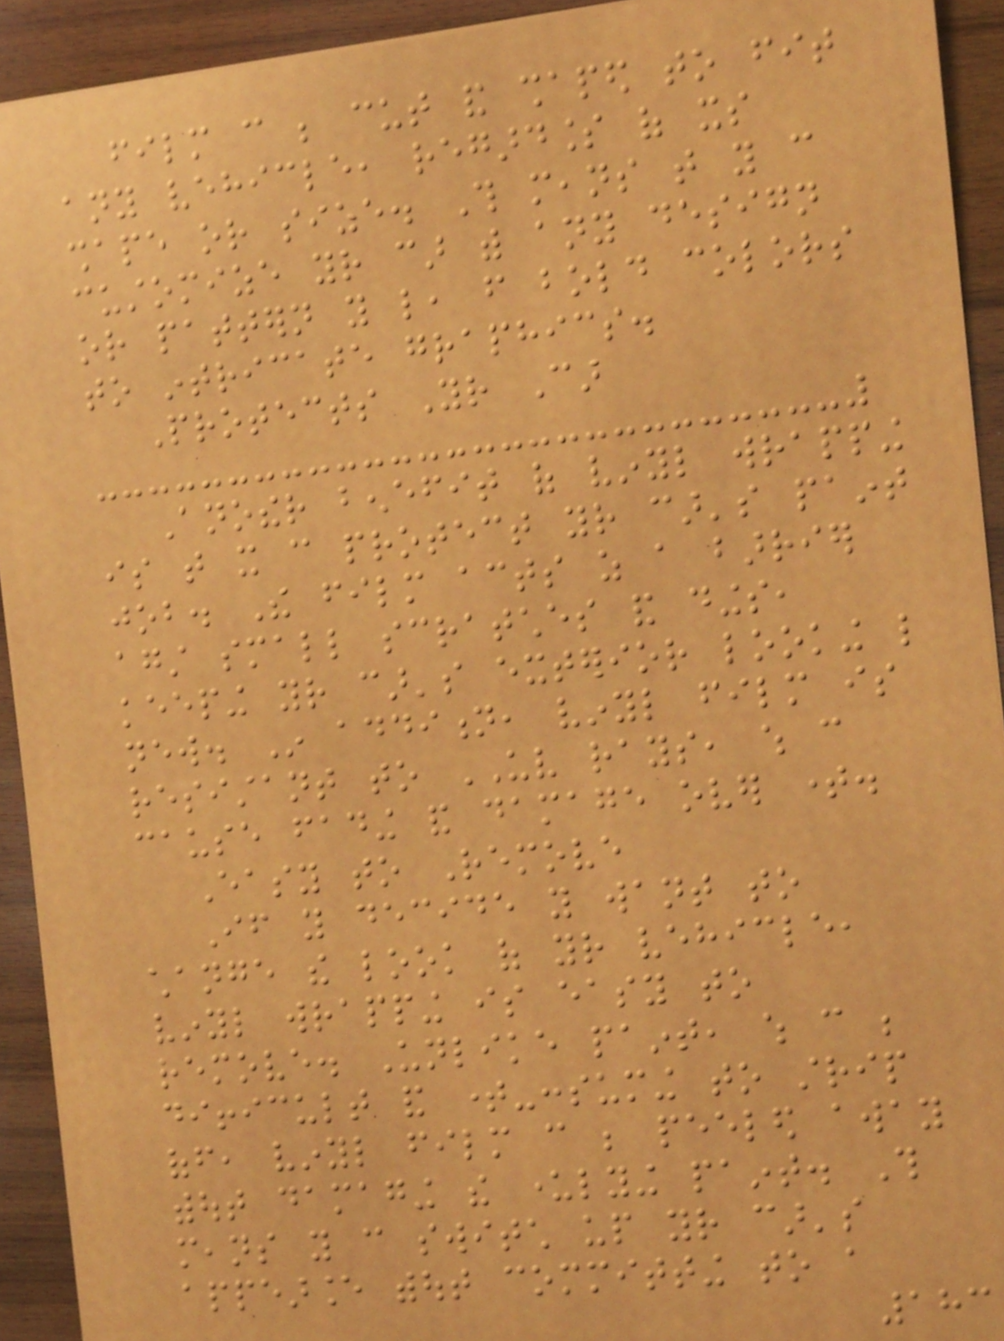film can be cut and shaped to fit
any vehicle, regardless of its
shape or size. This means that you can
customize your car with any design
or pattern you like, from bold colors
to intricate graphics.
Protects Your Car
Another benefit of vinyl wrapping
is that it can protect your car's paint
job. The film acts as a barrier
against small scratches and dings,
keeping your car's exterior looking like
new. In addition, vinyl film is
resistant to UV rays, which can
cause fading and damage over time.
Easy to Remove
If you decide you want to
change the look of your vehicle,
vinyl wrapping is easy to
remove. Unlike paint, which can be
difficult and time-consuming to strip
off, vinyl film can be peeled away
without damaging the underlying paint. This
means you can switch up your car's
appearance without committing to a
183
